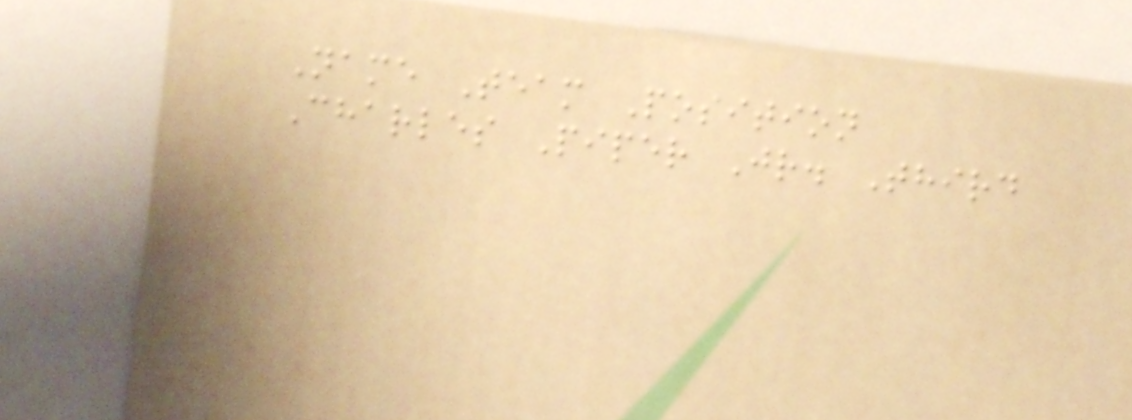Name Team Position
Charles Piper Jr. Third
